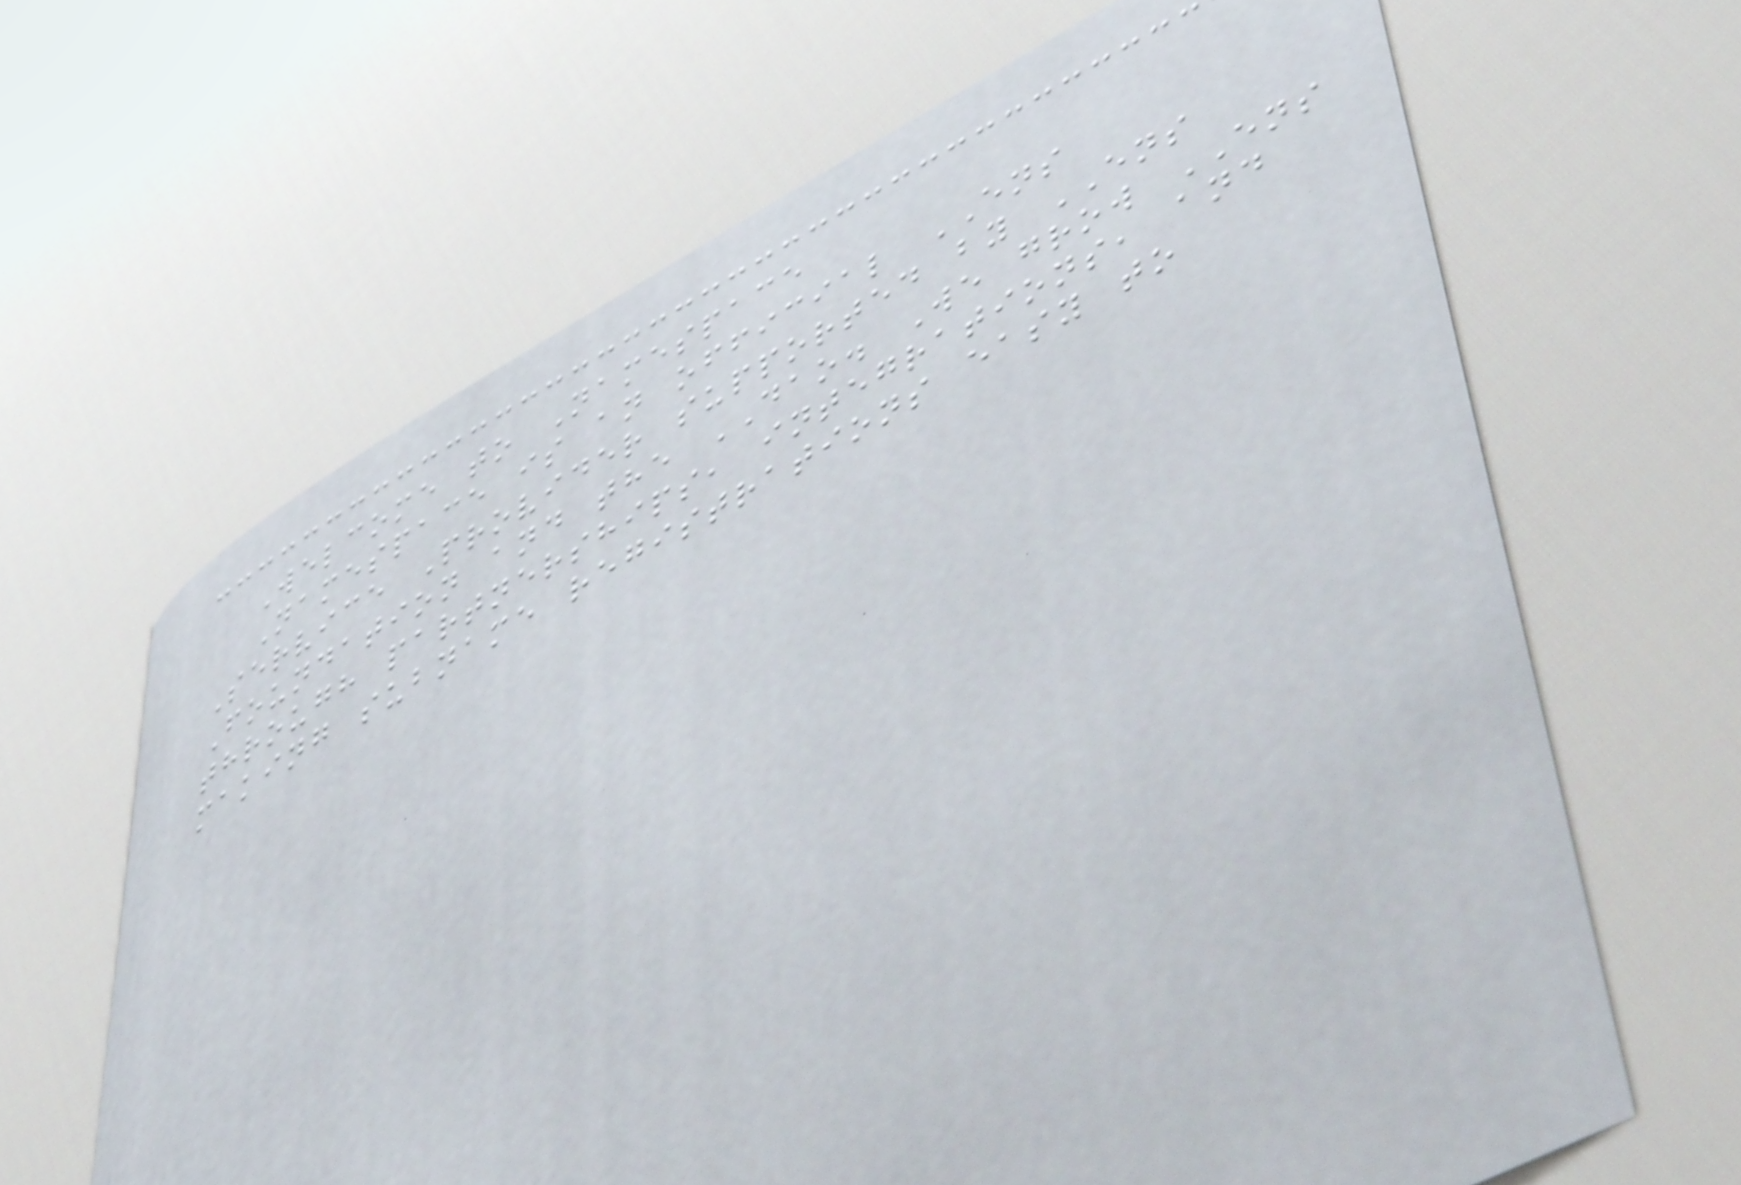Welcome to Namespace
Namespace is an official ENS
Service Provider supported by ENS
Foundation and the DAO. We grow ENS
through partnerships, integrations, and
making subname registrations easy to
